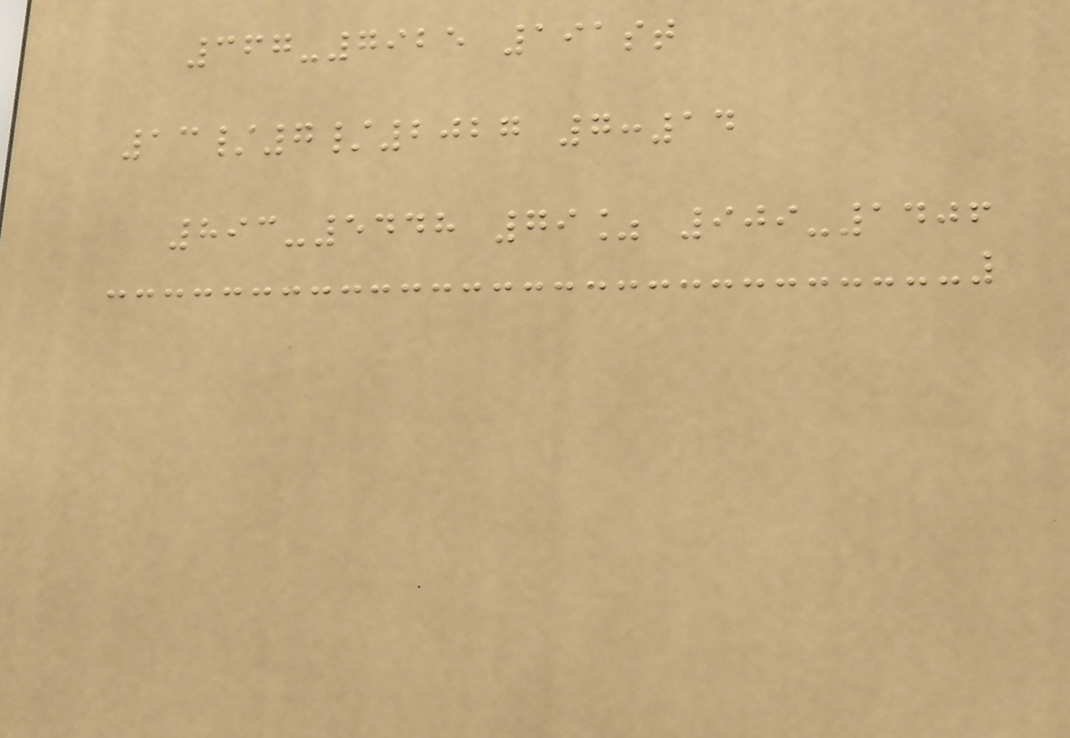367-7925 191st
13/7/2027 7:14
893-5448 79% 909-1406
